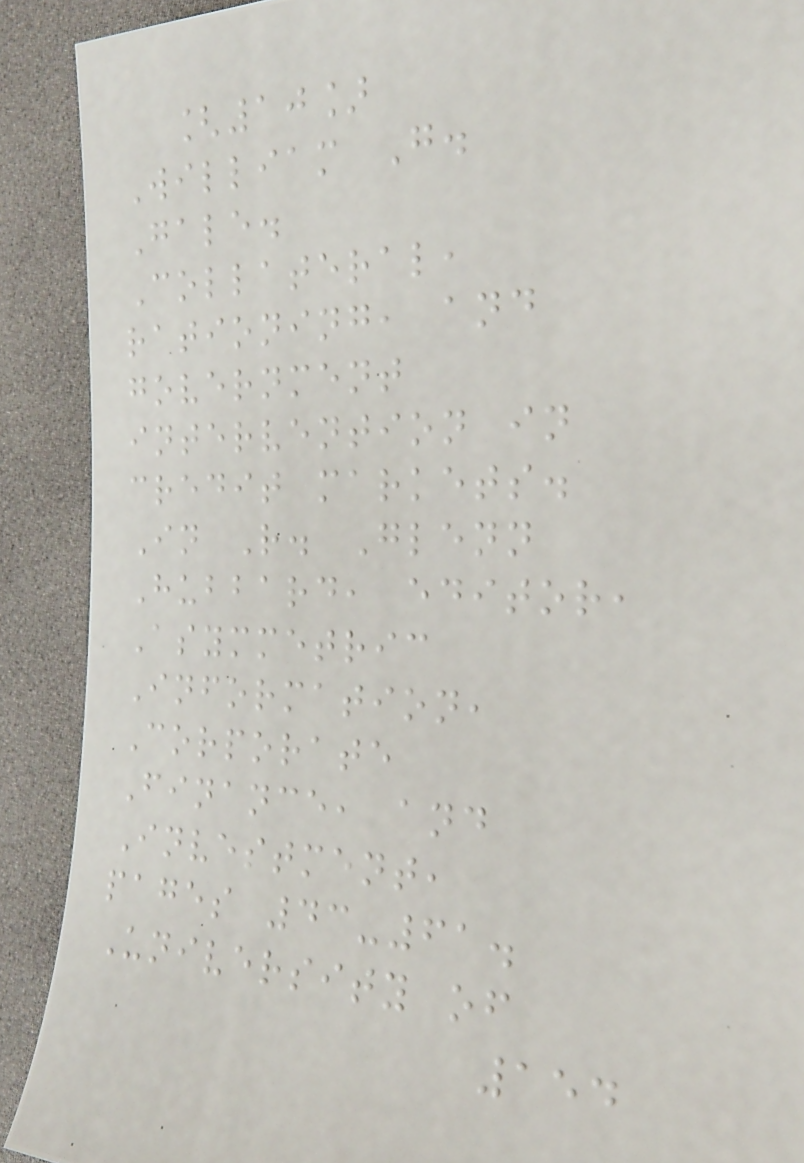[10]
William G.
Gale.
Collateral,
rationing, and
government
intervention in
credit markets.
In R. Glenn
Hubbard, editor,
Asymmetric
Information,
Corporate
Finance, and
Investment,
pages 43-61.
University of
154
